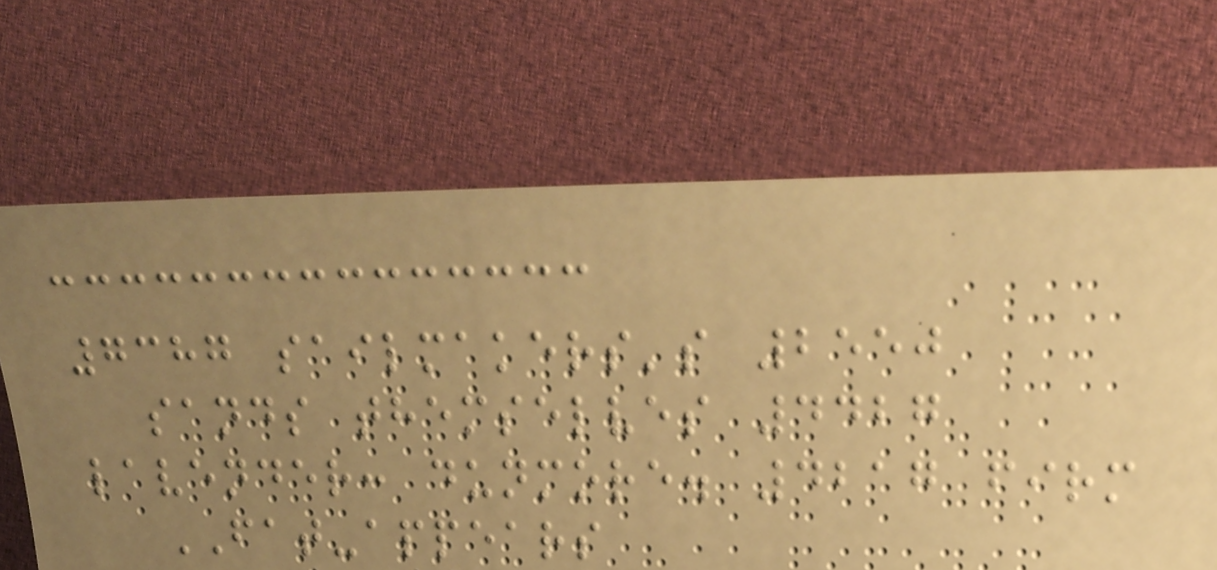7387 sailmakers's 2550
sands themselves 4427
lavender: dunmore. 4217 firm
FAT-appears
